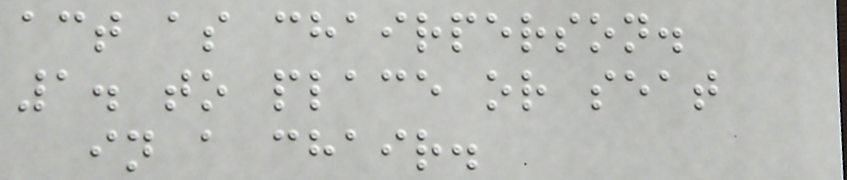act as chairperson.
1. to place or seat
in a chair.
